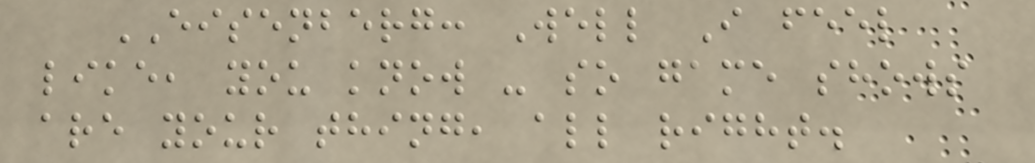EISENBERG: Well I feel
like, you know - so game shows
are your thing, all right.
